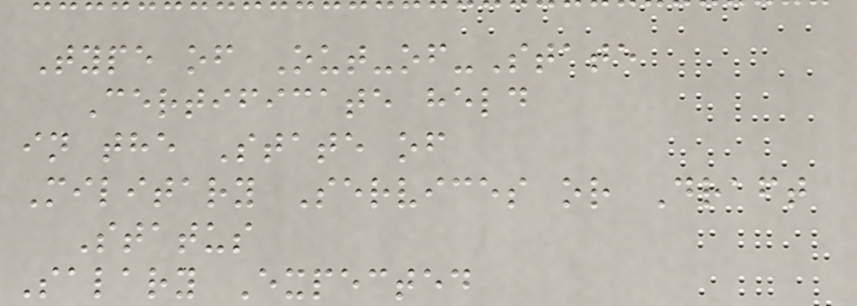Type of Out-of-State
Certificate held
in the State of
Military Services or Draft
Status
Salary Expected
